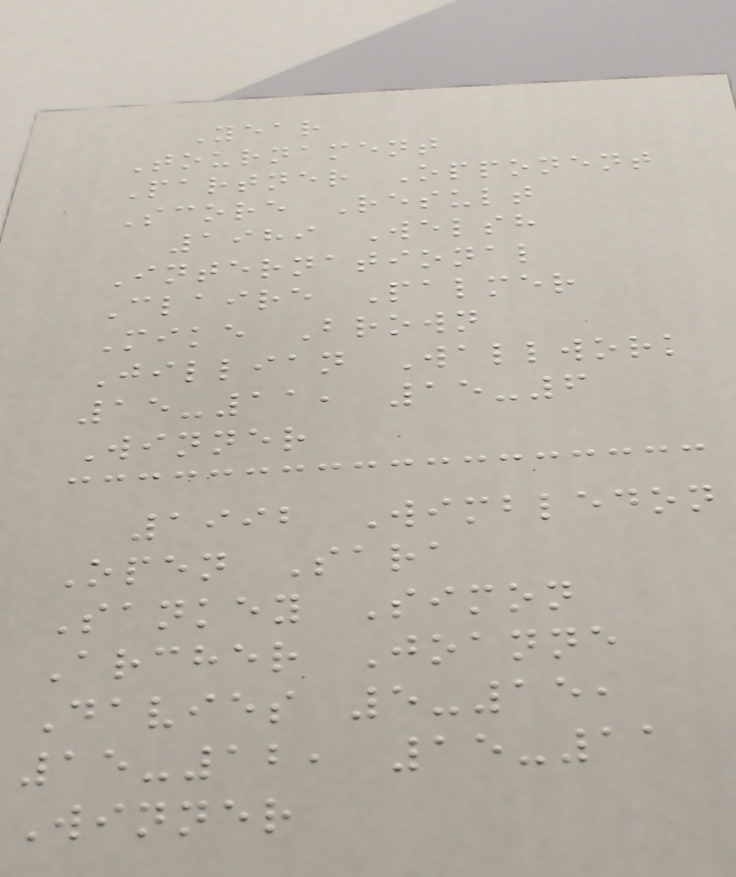Year
Tournament
Partner Opponent
Score Result
1989 Welsh
International
Claire Palmer
Mike Brown
Jillian Wallwork
15-11, 15-6
Winner
1992 Wimbledon
Open Sara
Sankey Simon
Archer Joanne
Davies 5-15,
15-12, 15-11
Winner
